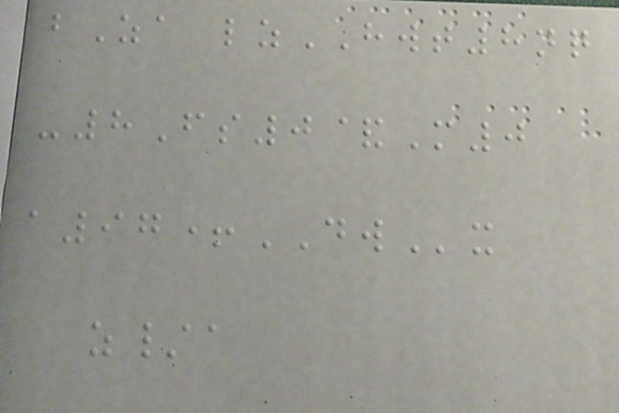bZa lzHWT8nq
-8Fs0&M0
a97+DWx
z/a
